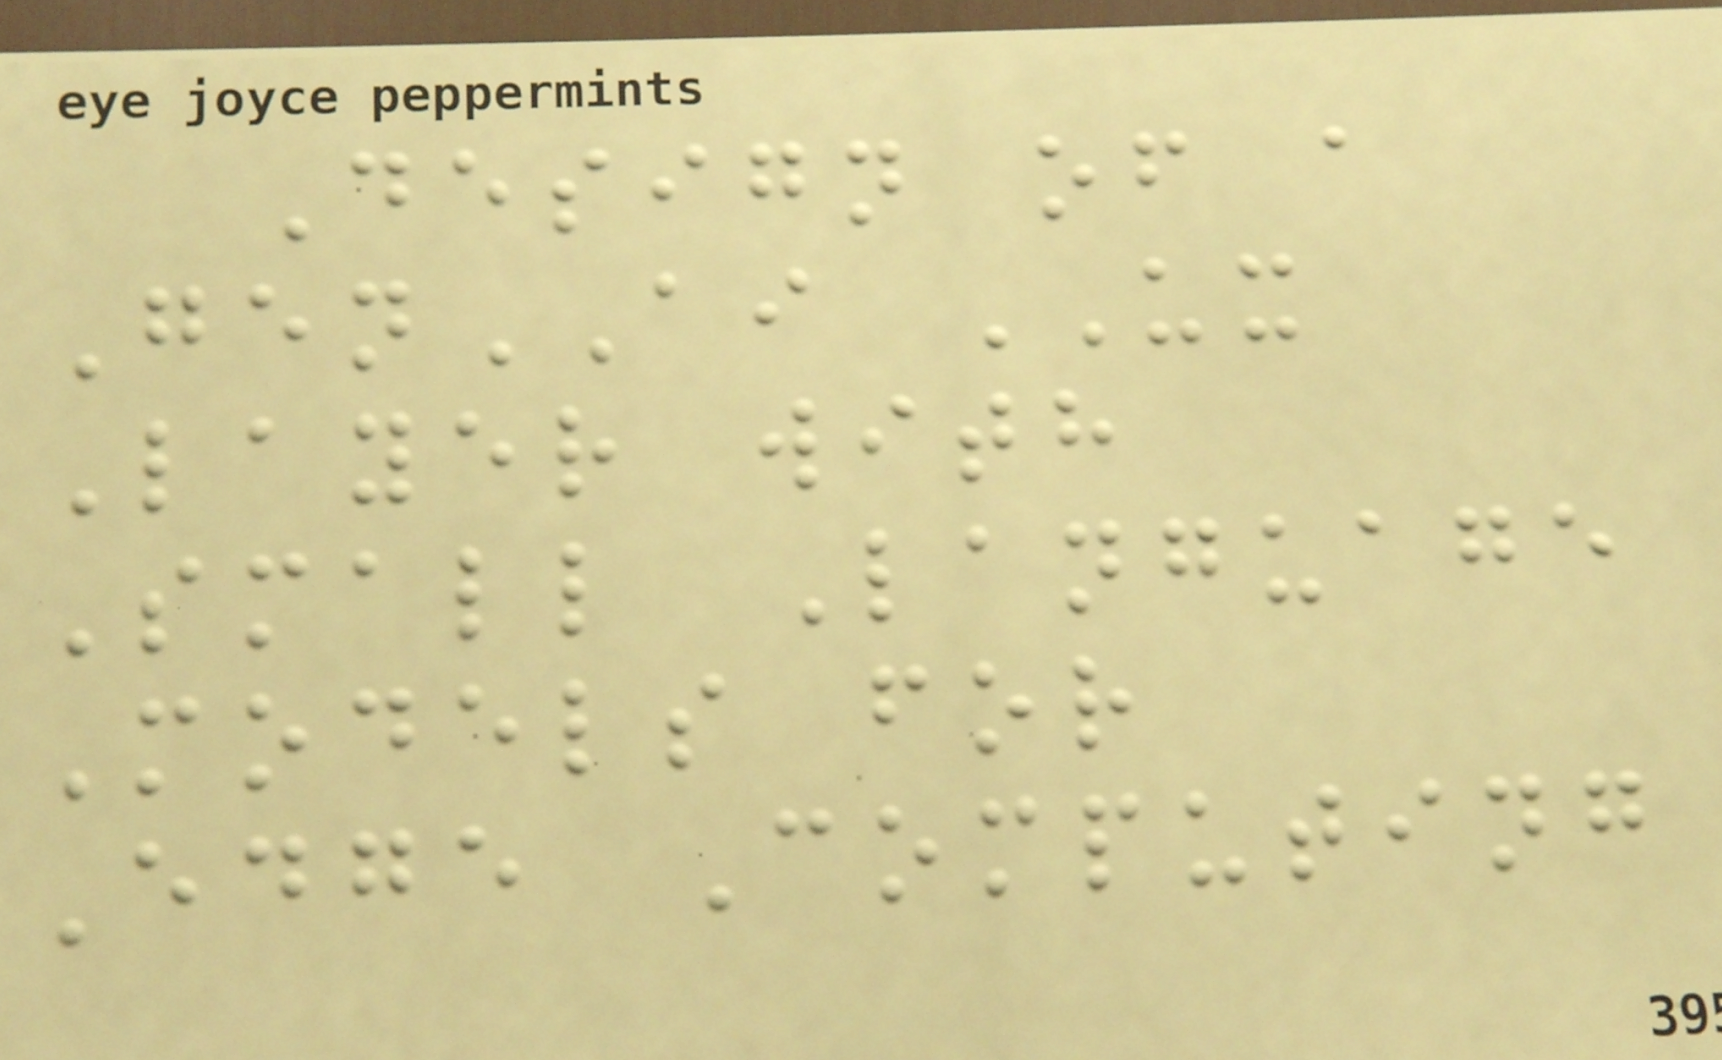Design of a
GenAI UX
Layer with
Small Language
Models for
Edge Computing
